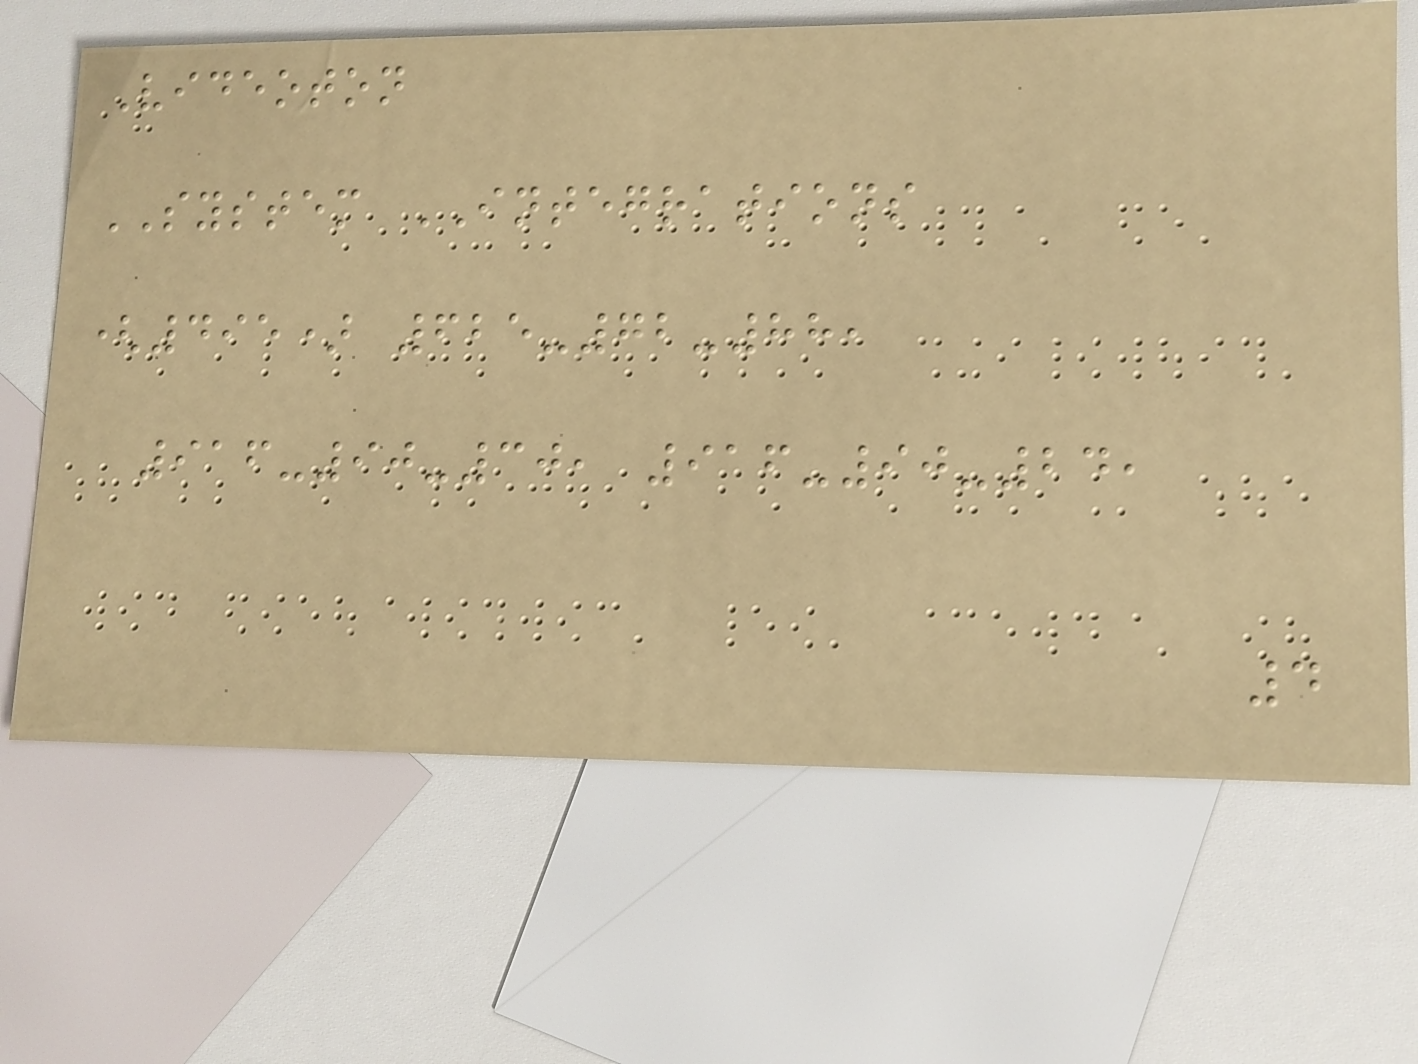Videoton
SYSTEM INTEGRATIONS
(495) 625-72-88,
916-90-30, 916-90-24,
4
